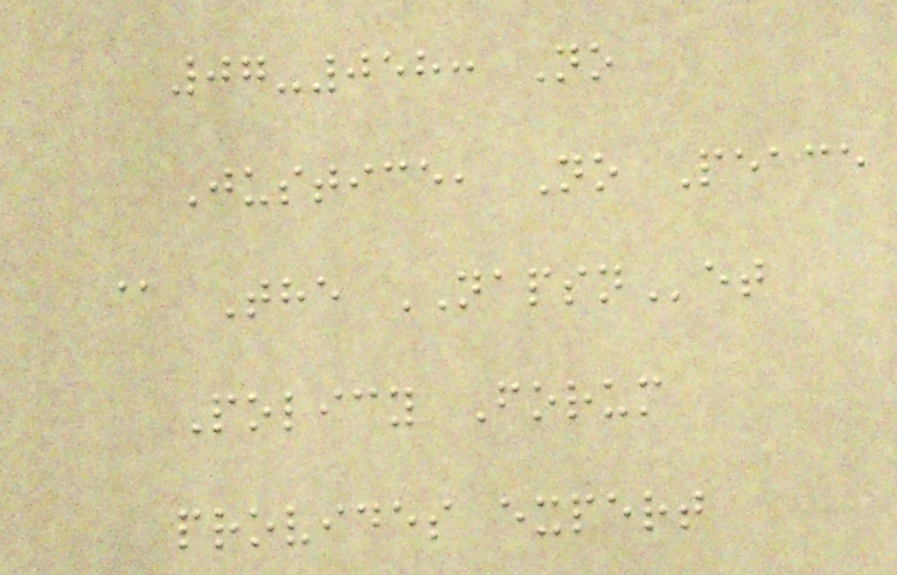07-058: No
Justice, No Peace
@ The NAPSNet
Policy Forum
provides expert
